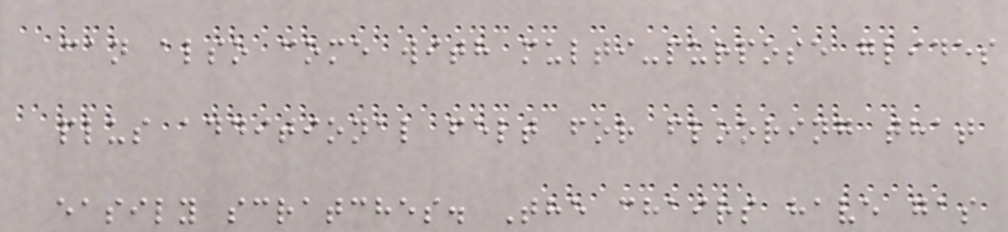can also come with multi-purpose glides
plus additional felt for flooring that
easily scratches. The chairs have gas
